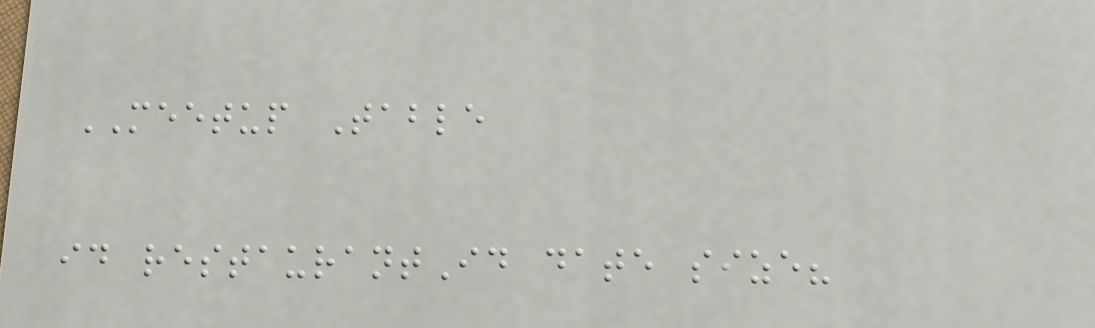MEETUP Table
id restaurantId date size?
